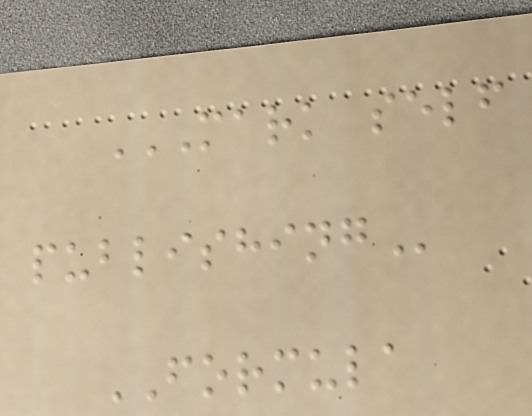MARK SELF
PUBLISHING
FORMULA
